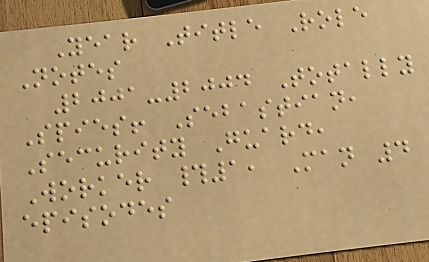Year Title Role
Notes
2001-2004 Totally
Spies! Sebastian,
Security Guard,
Worker #1, Man 4
episodes
